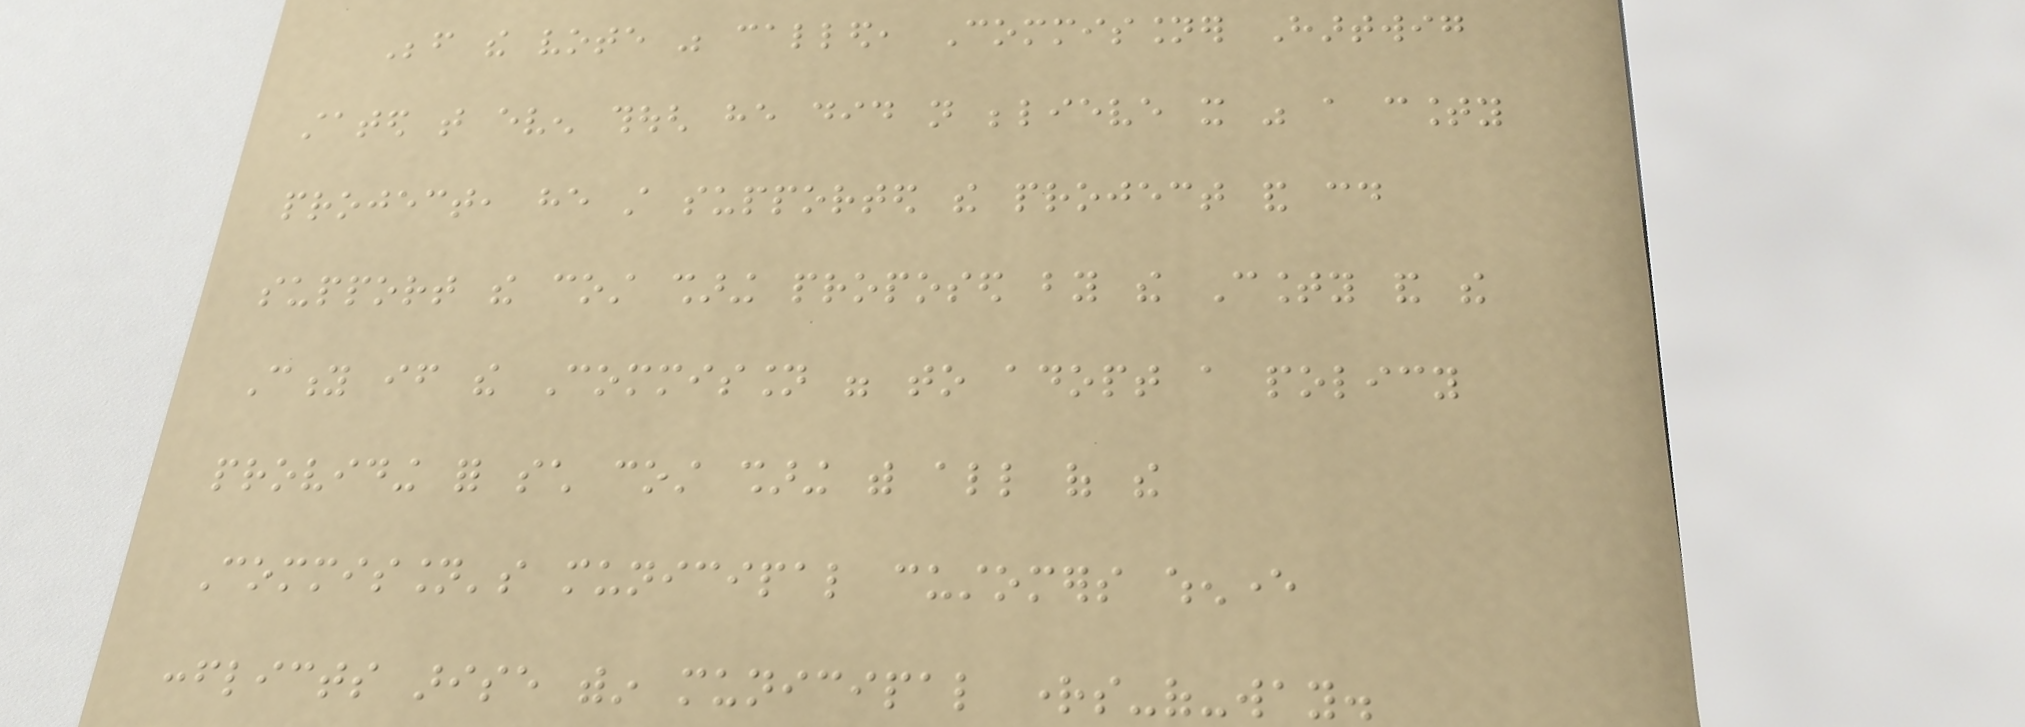Before the vote was called, Commissioner Hartwig
stated that even though he did not believe it was a county
project, he still supported the project and could
support the cost sharing proposed by the County and the
City if the Commission were to adopt a policy
providing for such cost sharing with all of the
Commission's municipal customers whenever
conflicts arise within municipal rights-of-way.
